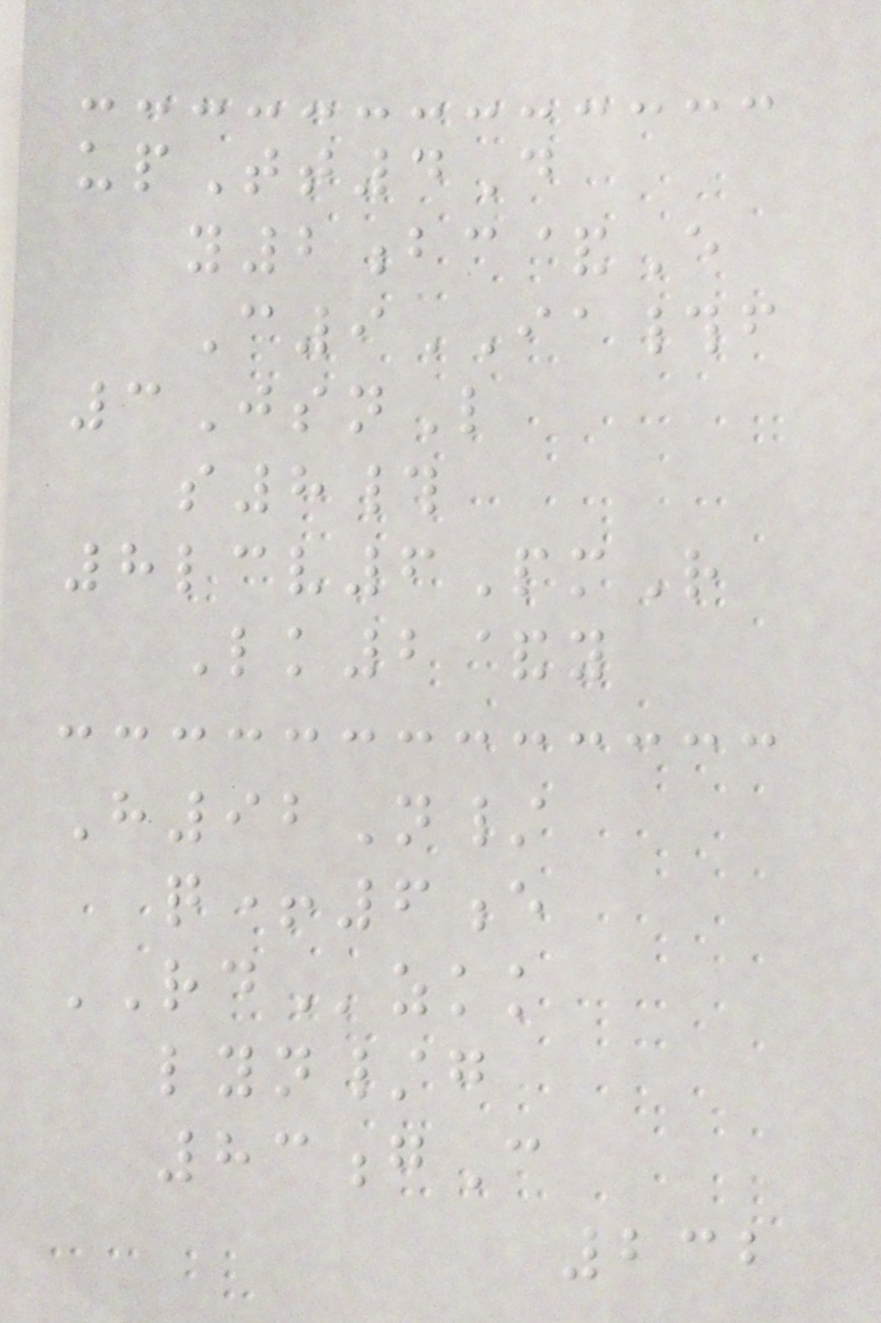upTt4D
y2bc&E
C9IA#f
3JsnL
s8#
8lcv6PmR
Lk2&y
H92N/
q+6e
RDzkk
lyn/g
83gC
232
